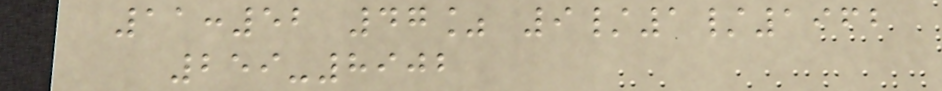11:52 47% 9/1/1962
259-8902
